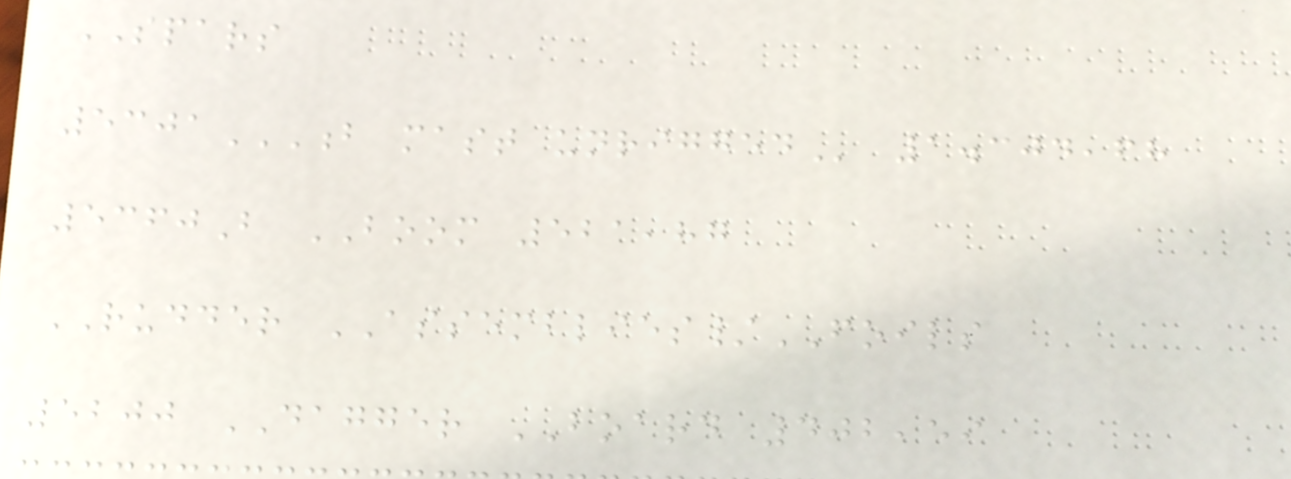SPARS
5301B MAST UNRIGGED 1.304,68
5360B BOOM 521,87
RUDDER ASSEMBLIES/FOILS
5200 DAGGER BOARD 402,59
